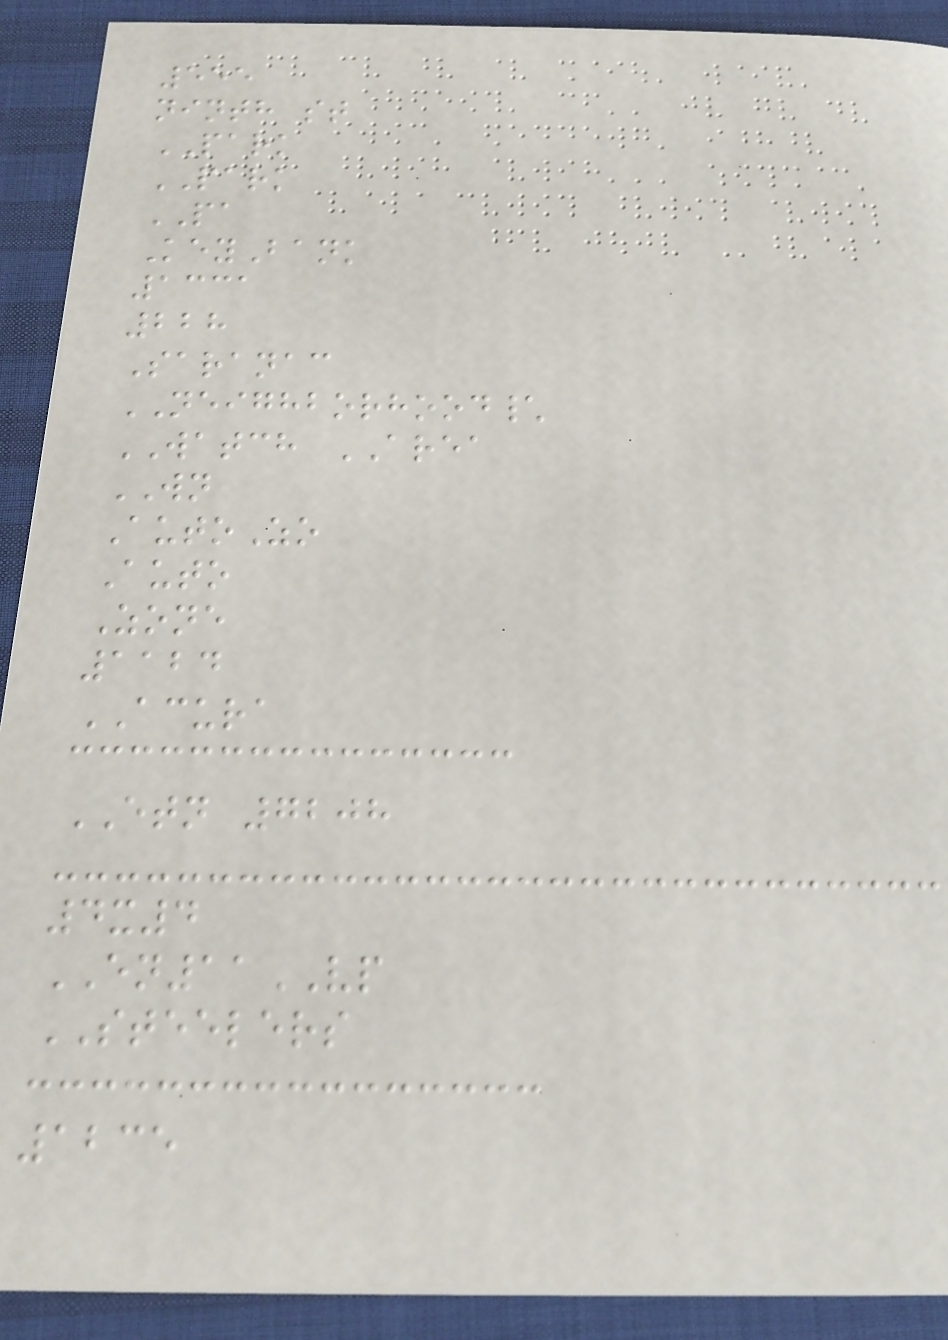555
ninth st
PARK
PARK
PA
KeyBank
1331
228
Saranac
NEIGHBORHOOD\
WATCH AREA
WN
AutoZo
Auto
Zone
1124
ACURA
ETN 7208
4x4
EN11VP
STEELERS
1235
